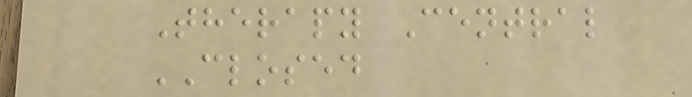Therapy Central
CLOSED
